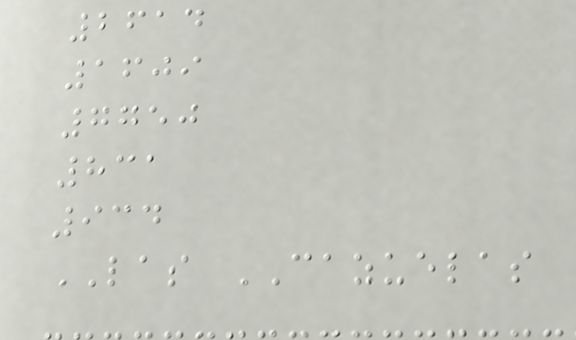2614
1609
7750
831
934
LAS CAZUELAS
